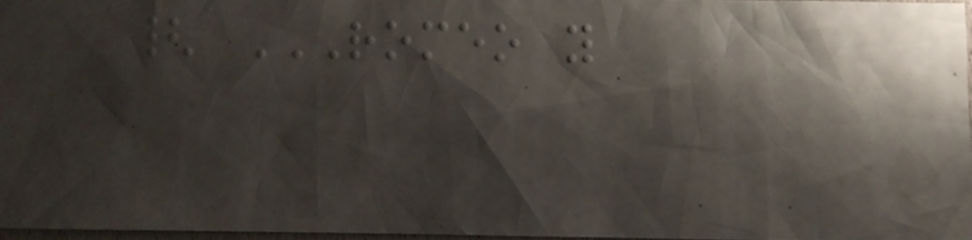{ ROMEO Y
